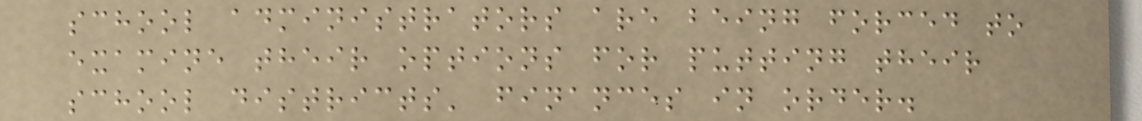school administrators are being forced to
examine their options for putting their
school districts' finances in order.
